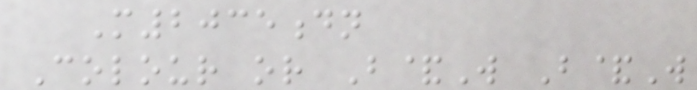M2035dn
Colour or B&W B&W
